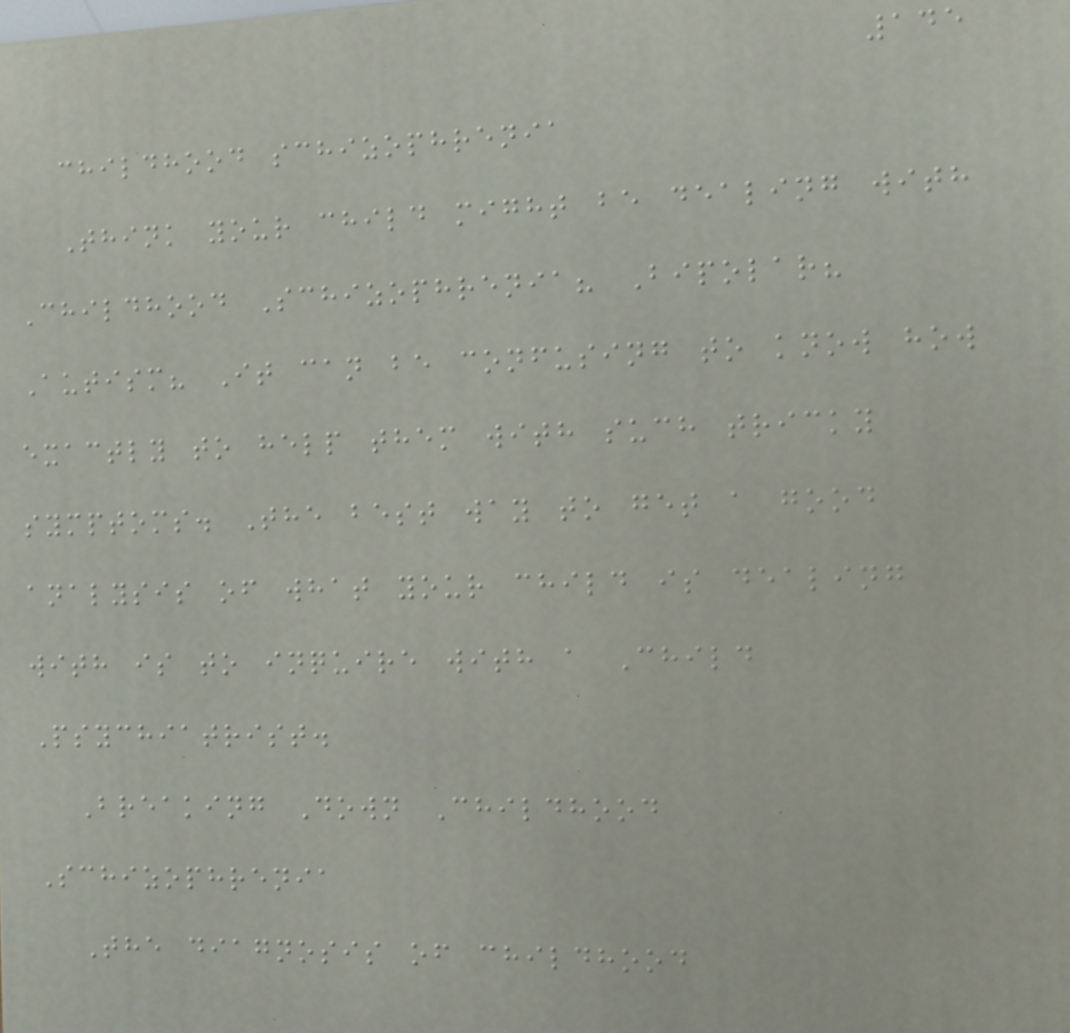145
childhood schizophrenia
Think your child might be dealing with
Childhood Schizophrenia? Bipolar?
Autism? It can be confusing to know how
exactly to help them with such tricky
symptoms. The best way to get a good
analysis of what your child is dealing
with is to inquire with a Child
Psychiatrist.
Breaking Down Childhood
Schizophrenia
The diagnosis of childhood
